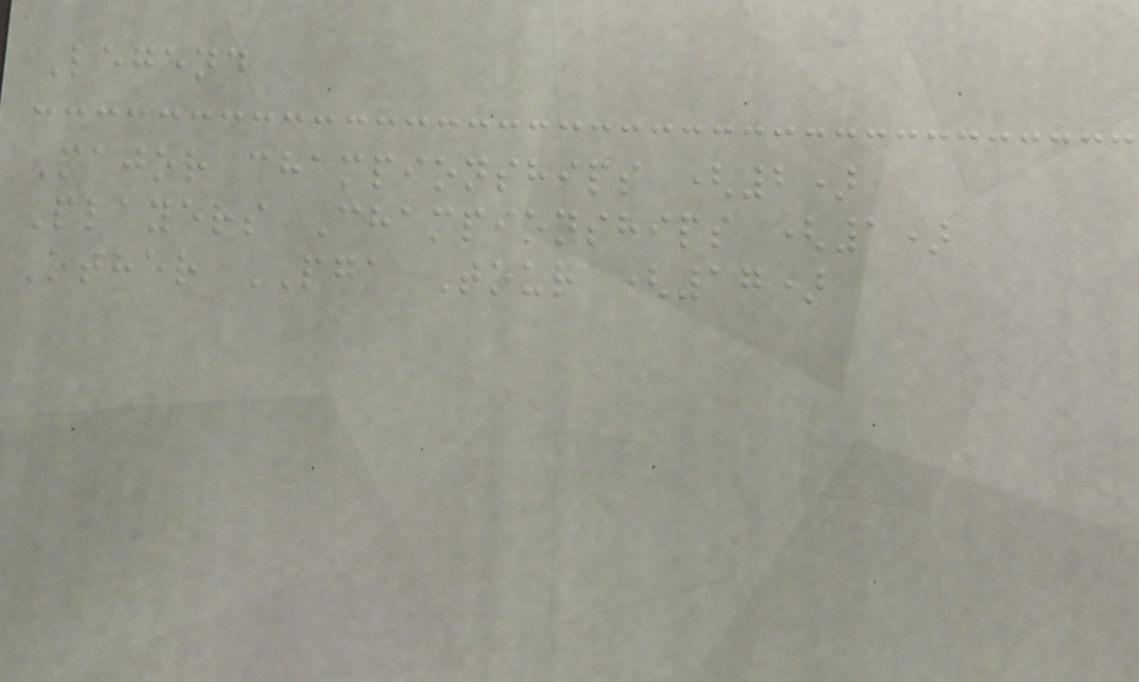Legend
Major championships (2)
Players Championships (1)
Other PGA Tour (17)
